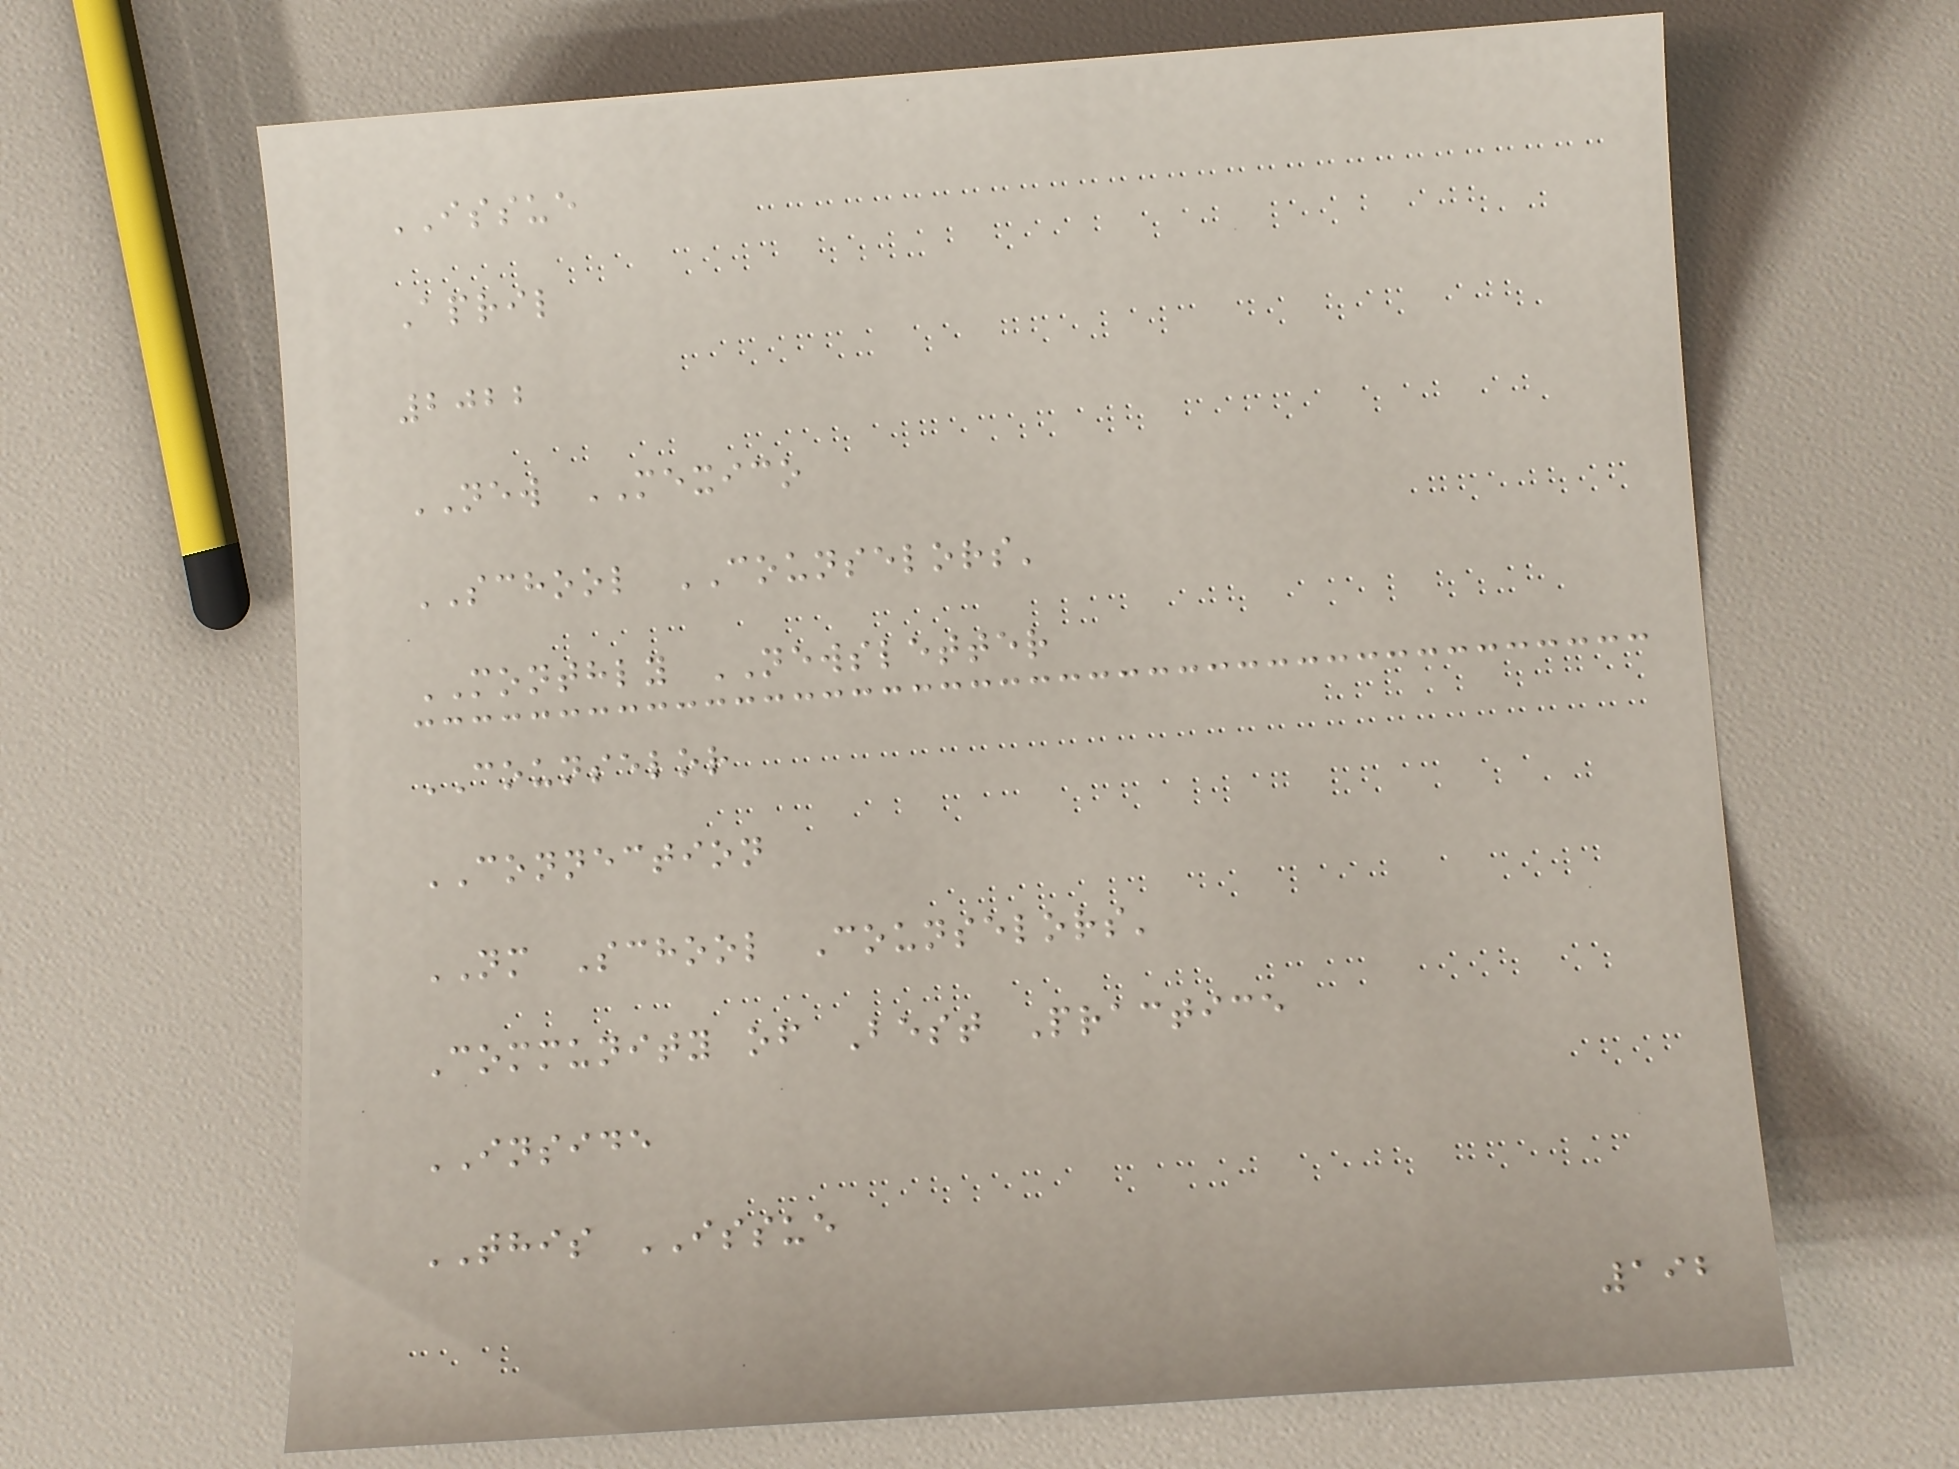ISSUE
April
2022
NEW MEXICO
SCHOOL COUNSELORS'
MONTHLY NEWSLETTER
COUNSELOR
CONNECTION
NM School Counselors'
Community of Best Practice
INSIDE
THIS ISSUE
192
